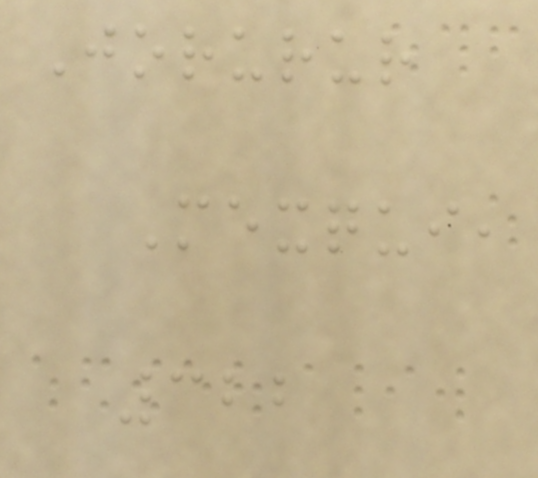Jorurur
Mexqui,
322
